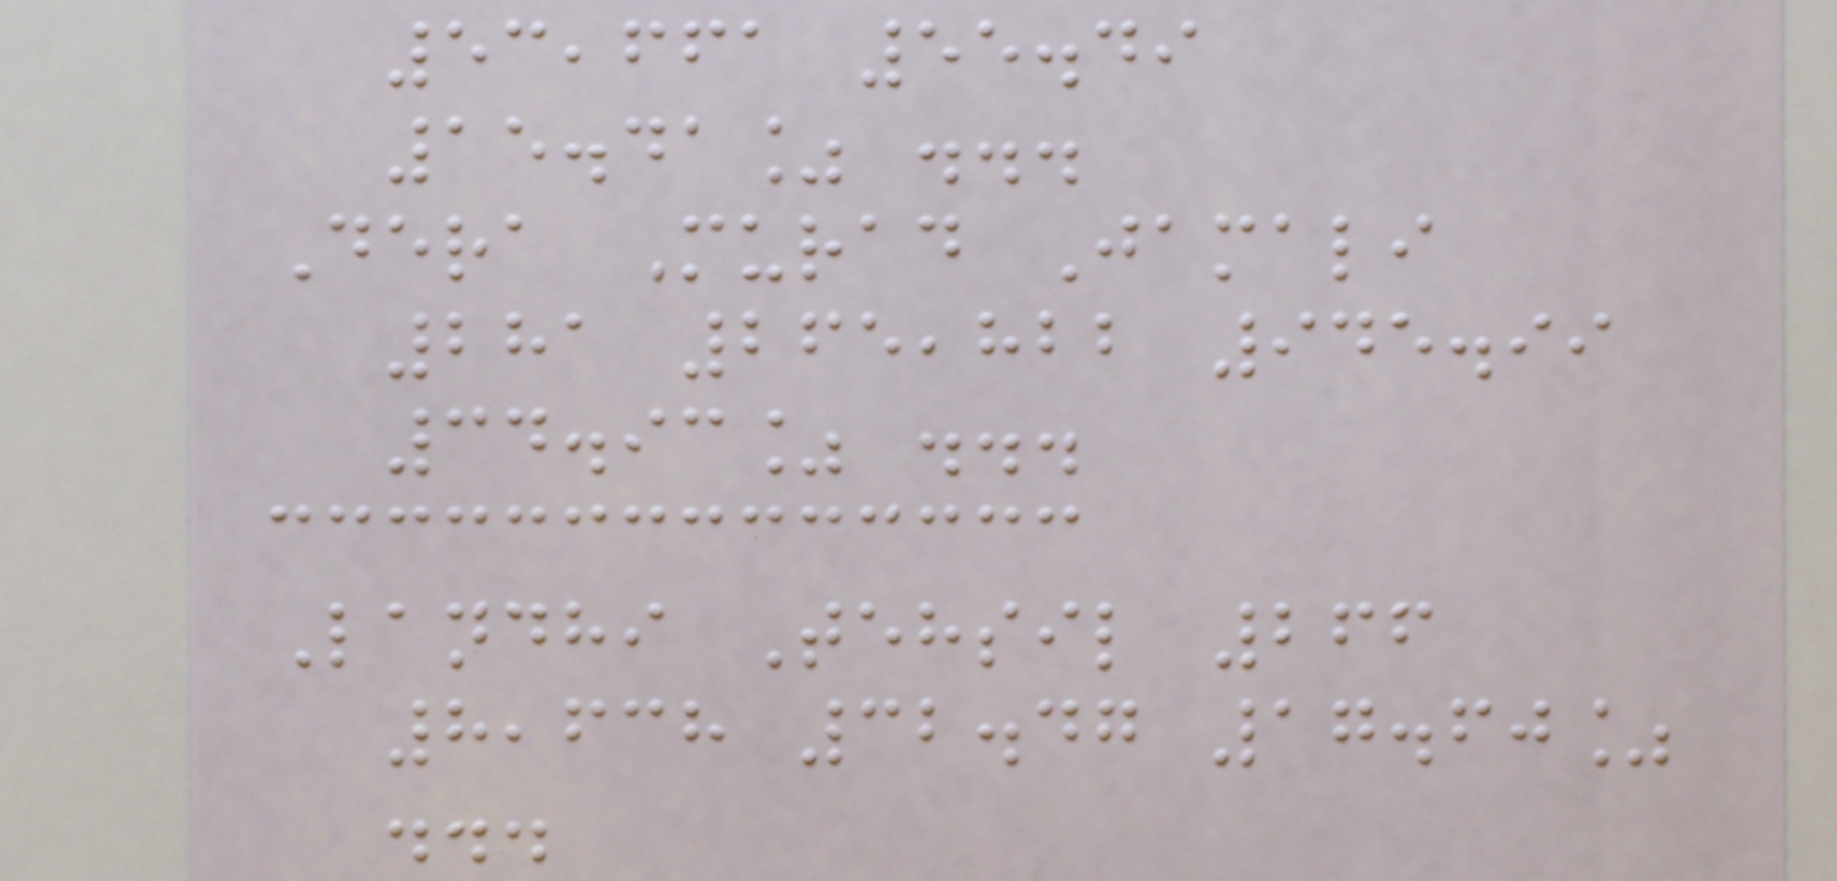53,661 55.49
15.41% ...
Dera Murad Jamali
281 265,822 945.99
34.93% ...
Landhi Tehsil 266
8,638 32.47 17.60%
...
